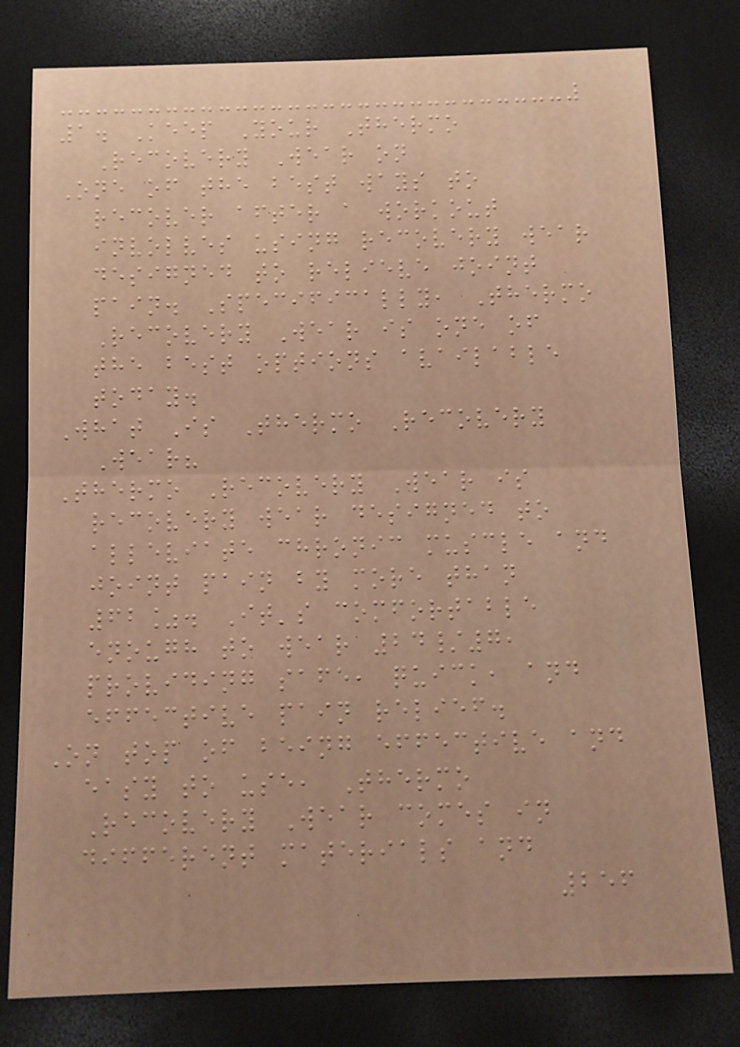1. Keep Your Thermo
Recovery Wear on
One of the best ways to
recover after a workout
involves using recovery wear
designed to relieve joint
pain. Specifically, Thermo
Recovery Wear is one of
the best options available
today.
What Is Thermo Recovery
Wear?
Thermo Recovery Wear is
recovery wear designed to
alleviate chronic muscle and
joint pain by more than
62%. It's comfortable
enough to wear 24/7,
providing safe, quick, and
effective pain relief.
On top of being effective and
easy to use, Thermo
Recovery Wear comes in
different materials and
256
